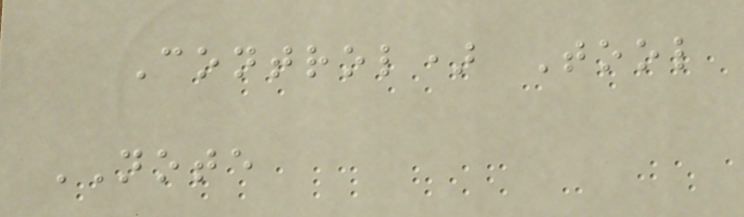Control) Tool
NOTE
